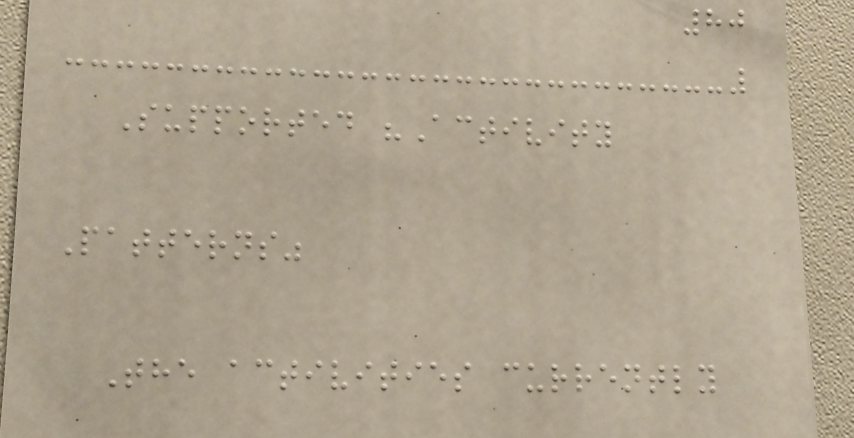80
Supported "Activity
Patterns"
The activities currently
